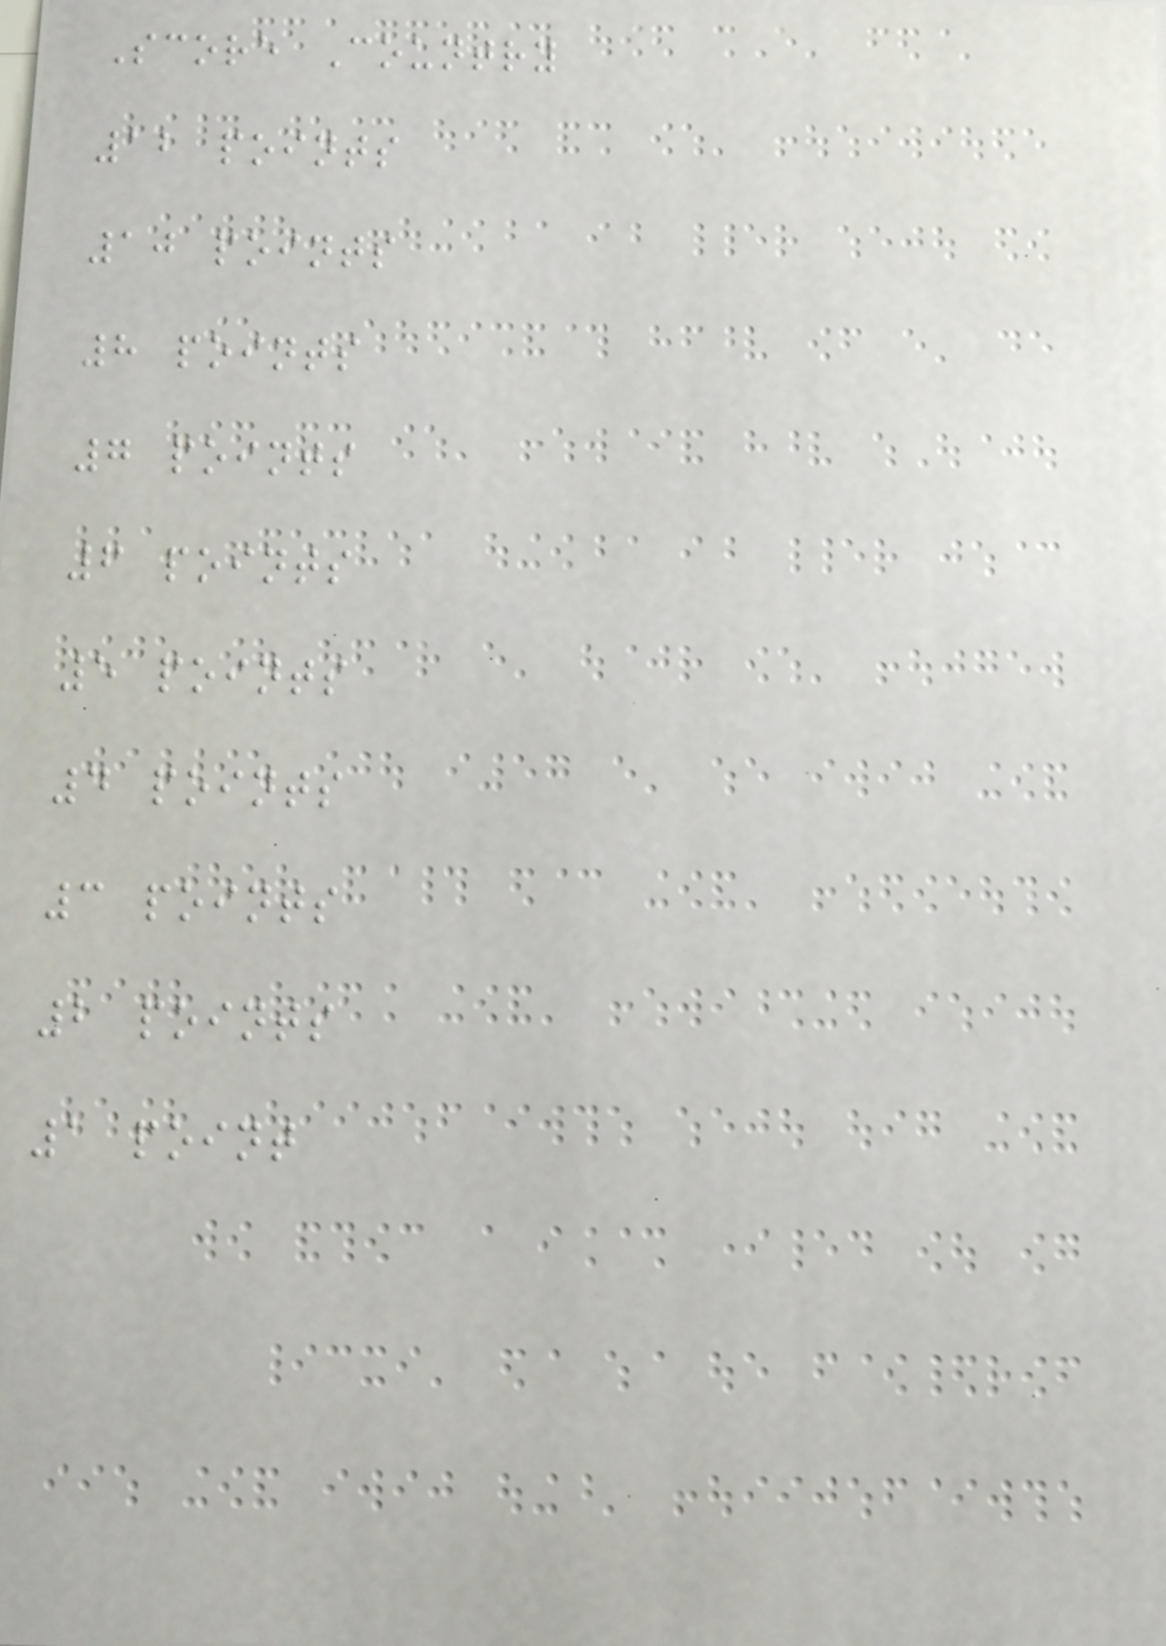Score Country
12 points
10 points
8 points
7 points
6 points
5 points
4 points
3 points
2 points
1 point
